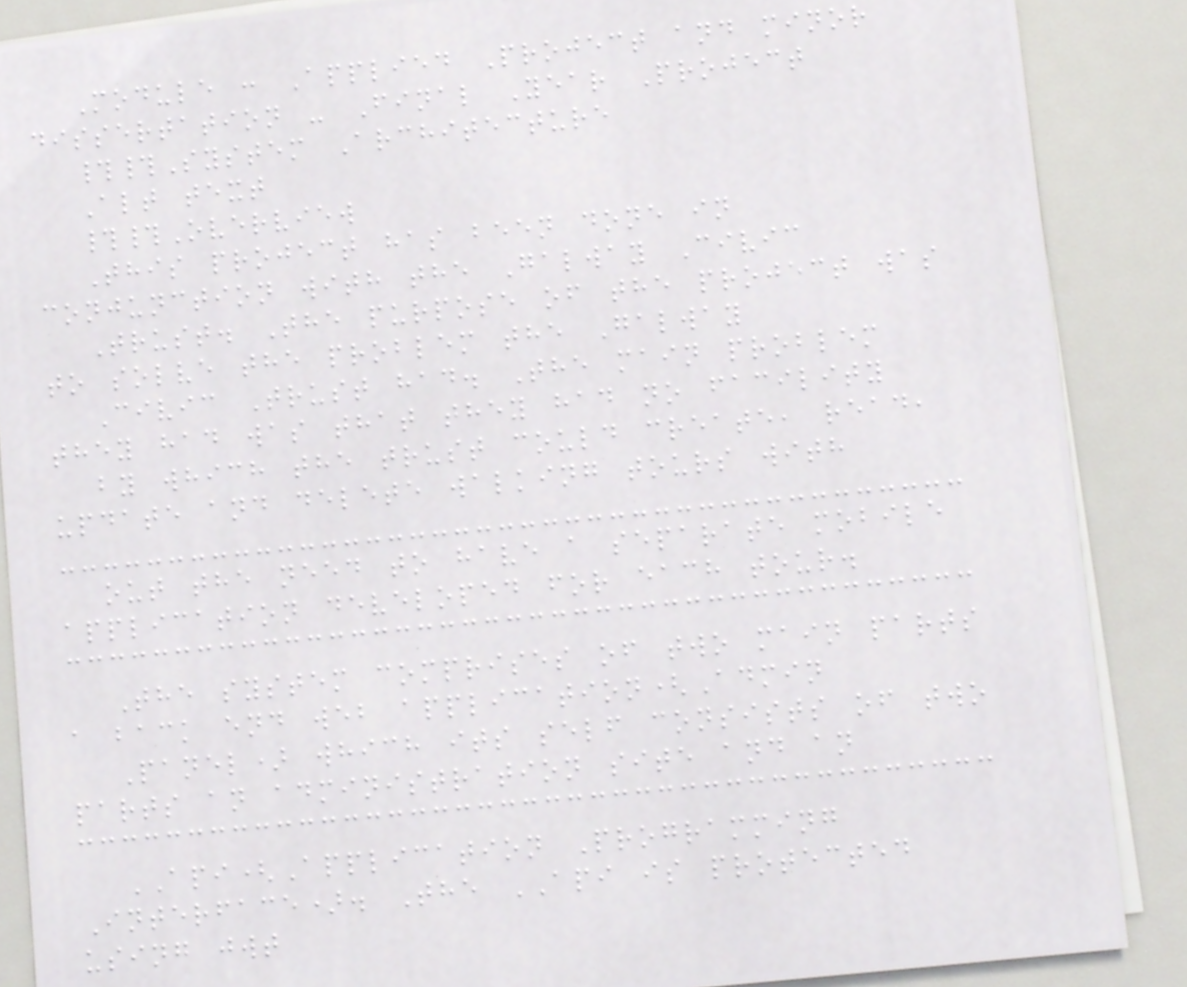Module : Applied Project and minor
dissertation - Final Year Project
##System Architecture
Alt text
##Overview
This project has been done in
conjunction with the Galway Civic
Trust. The purpose of the project was
to solve the problem the Galway
Civic Trust had. The main problem
they had was that they had no facility
by which the trust could create, read,
update and delete walking tours with
out the need to have a separate mobile
application developed for each tour.
The system comprises of two main parts
a back end web application(Admin
Panel) which its self consists of two
parts an administration site and an
API(Application Programming
Interface). The API is protected
using jwt
